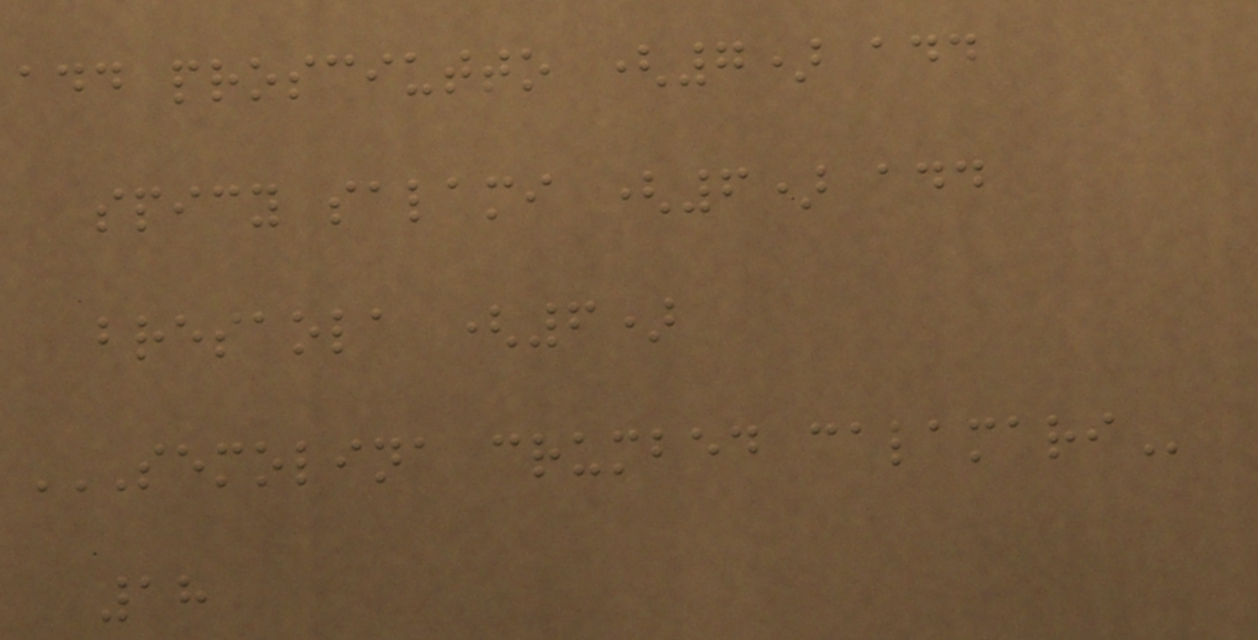add prosciutto (7) add
spicy salami (6) add
bresaola (6)
SEMOLINA CRUMBED CALAMARI
18
